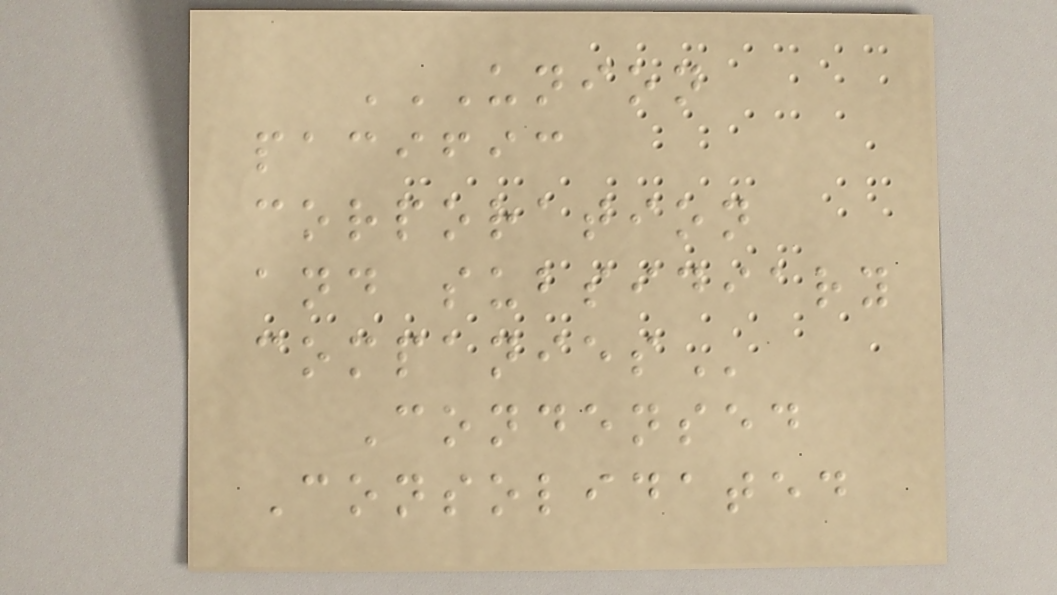UNION
PACIFIC
CORPORATION
AND SUBSIDIARY
COMPANIES
Condensed
Consolidated
